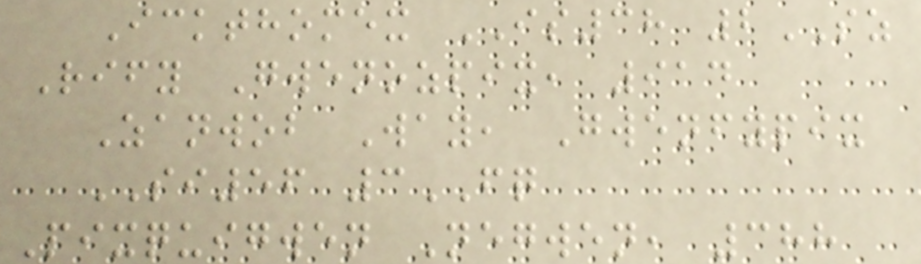Ickthomex IS38 2SZ
Rify Gwenozpix, 914
Zanwob Way, Gwenfypix
SI56 3FQ
Pixquigwen Negwen, 388
